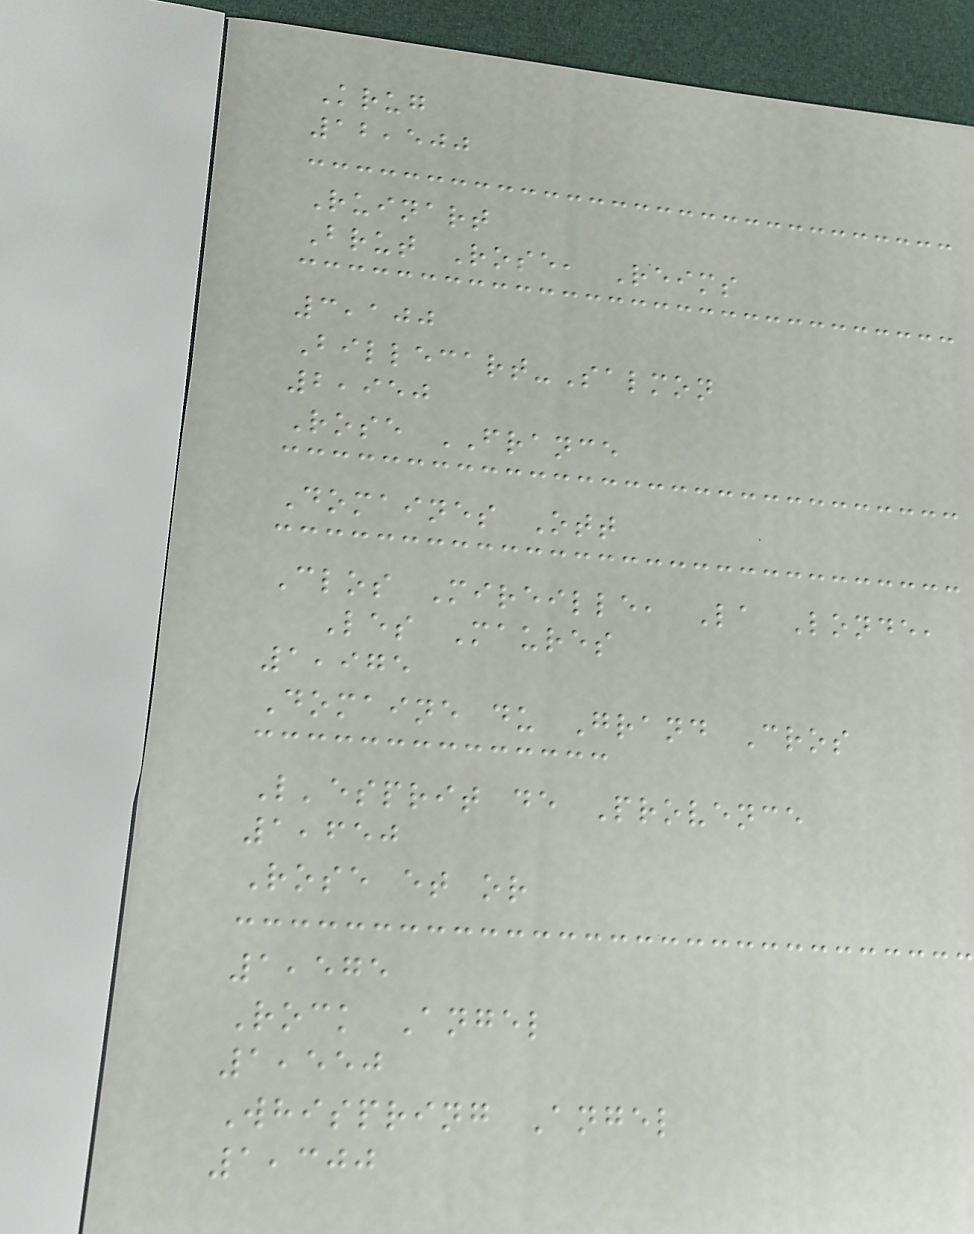Krug
12,500
Ruinart
Brut Rose, Reims
3,100
Billecart-Salmon
2,950
Rose FRANCE
Domaines Ott
Clos Mireille, La Londe,
Les Maures
1,975
Domaine du Grand Cros
L'esprit de Provence
1,650
Rose et or
1,575
Rock Angel
1,550
Whispring Angel
1,300
